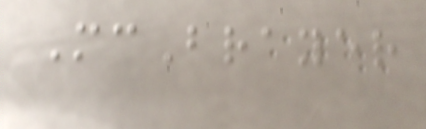McBrayer
